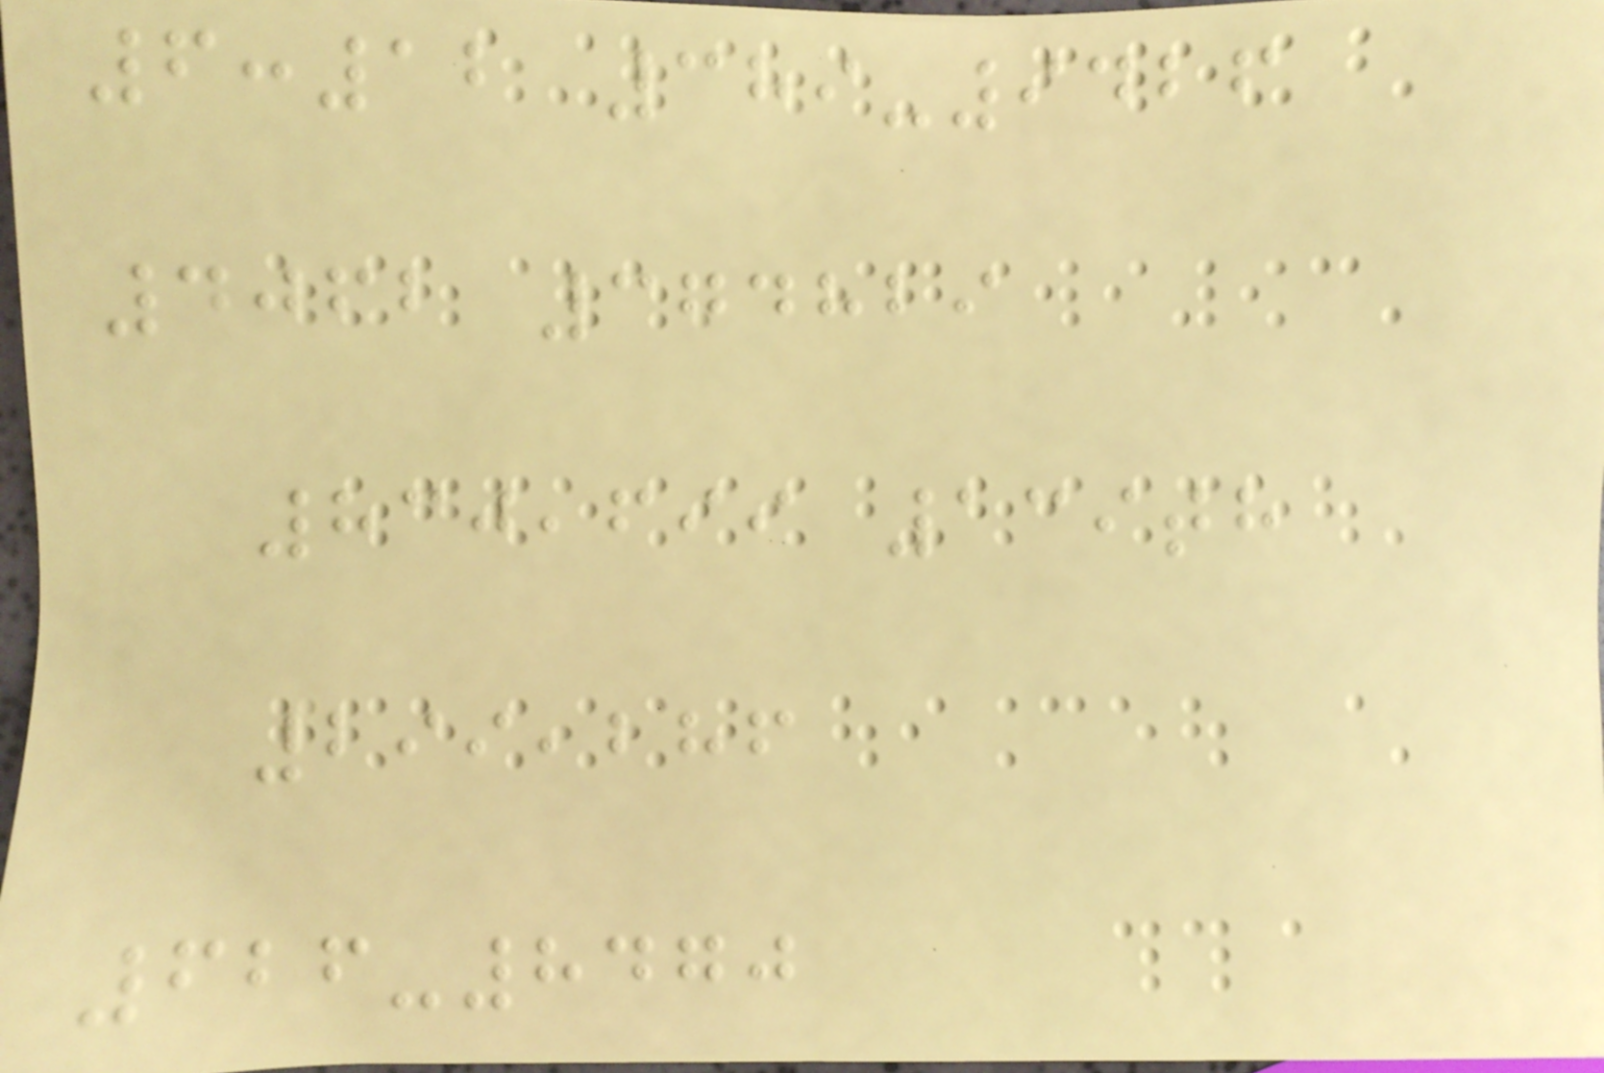6:12 389-9426
4062 374829
830,699 139th
299,286
626-8470
